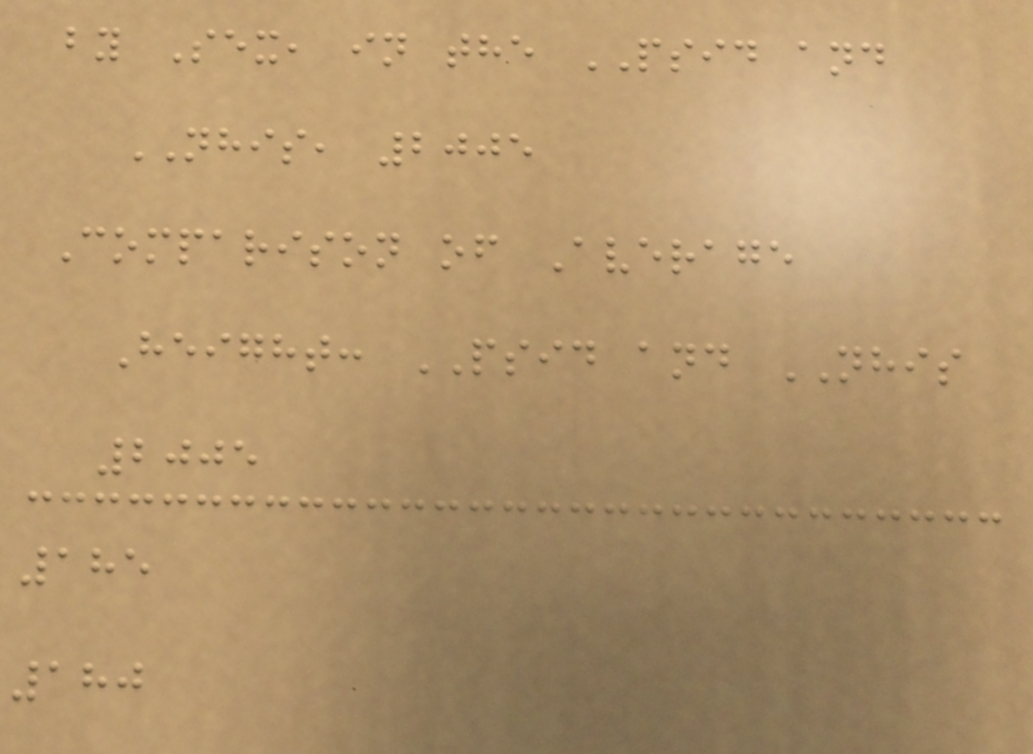by Sex, in the PSID and
NHIS, 2005
Comparison of Average
Height: PSID and NHIS
2005
185
180
